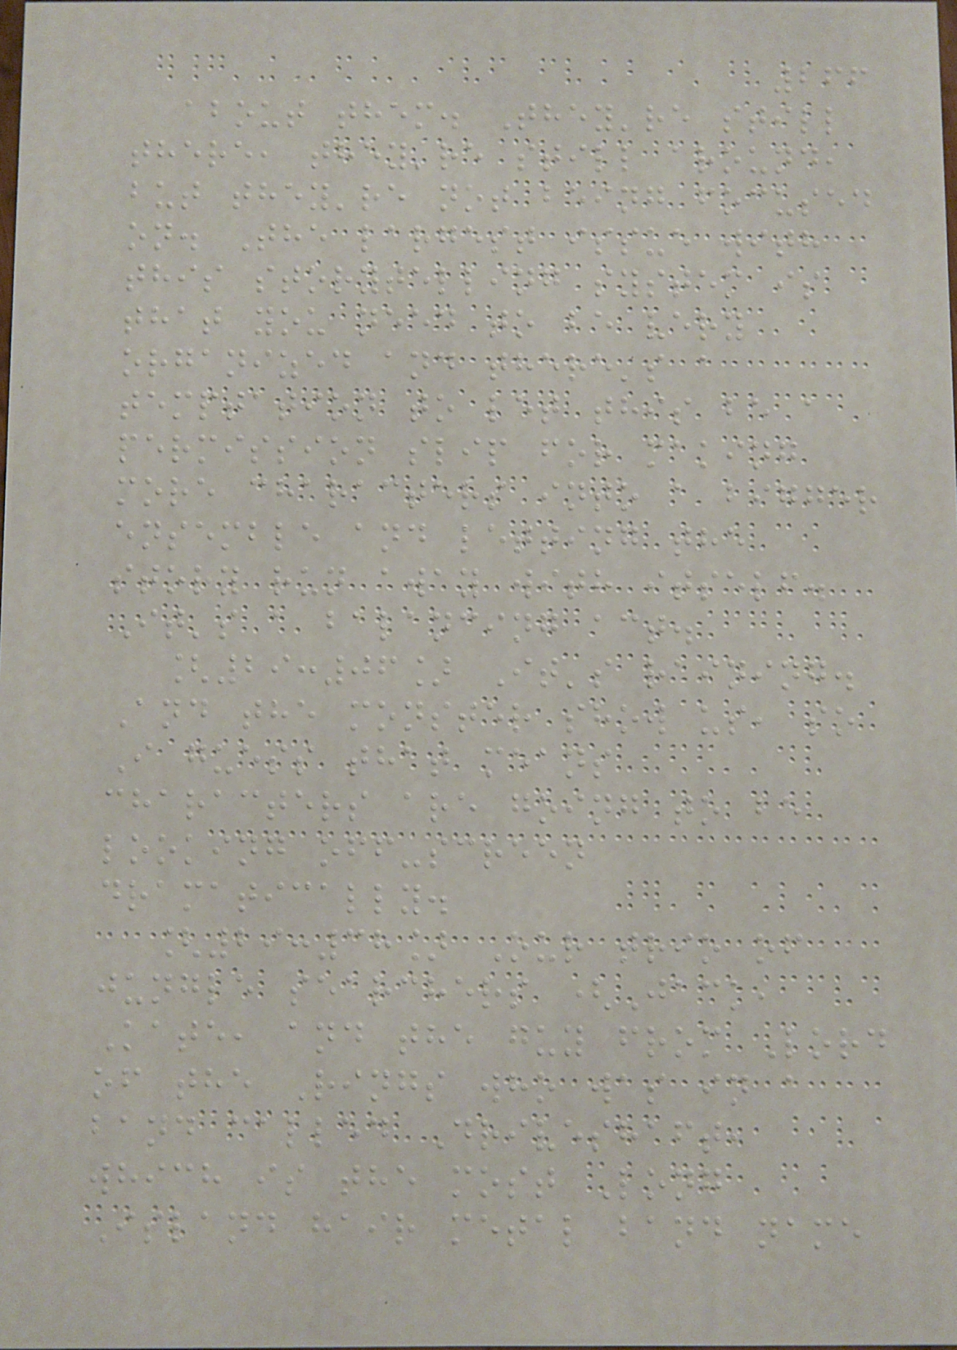266
about them. They're still
there, they're still around,
but they're not being focused
on. The largest issue with
this storytelling system is
that you need to be very
organized and there's a
temptation to let this be a
permission slip for making
more characters into a bigger
ensemble and letting the
story run away with itself.
It's a balancing act.
[29:06] It's raining.
And the monster show us, so
I guess that means
characters are going to be
looking off-screen
dramatically.
[29:38] Our trio of
jungle searchers (Jack,
Kate, and the guy from Lord
of the Rings who was in a
band called Driveshaft,
which is the most Long
Island hair metal band name
